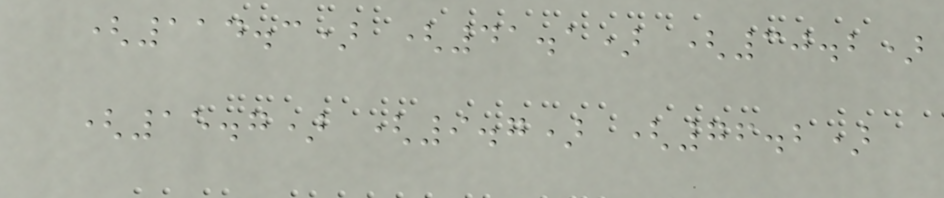(114.3) (41.1) (30.2)
(15.7) (9.7) (76.2)
